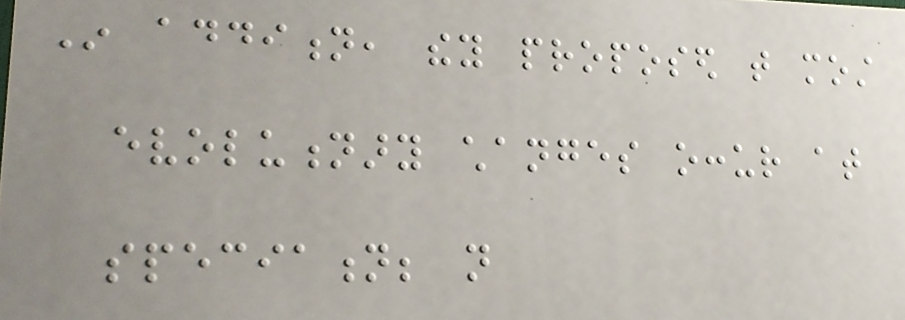In addition, they proposed that most
evolutionary changes occur at
speciation; not
